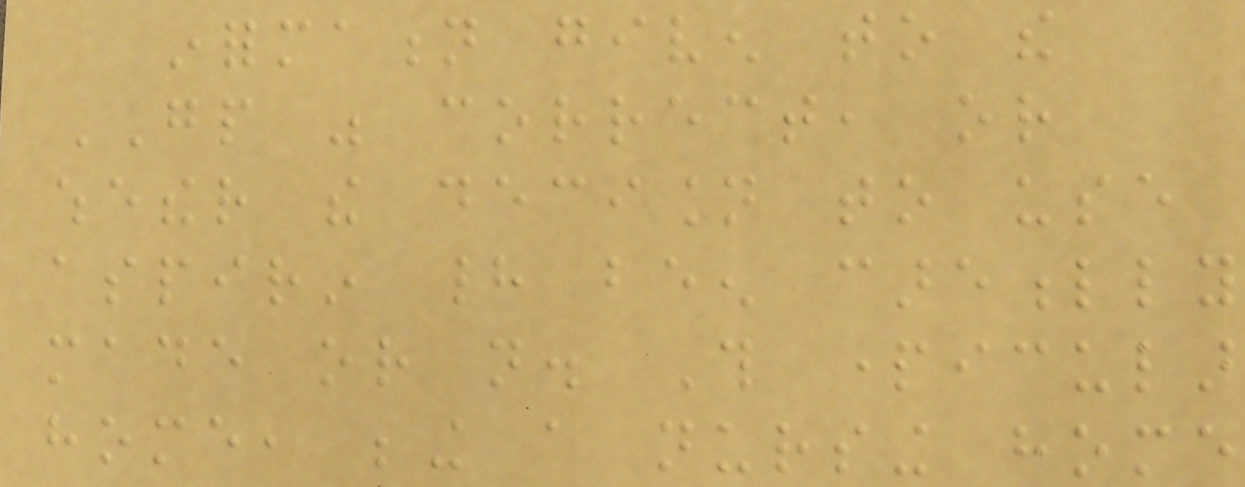information given to the
GP was correct, or
whether the decision to use
aspirin had been carefully
made or not. This particular
home, being a nursing home
